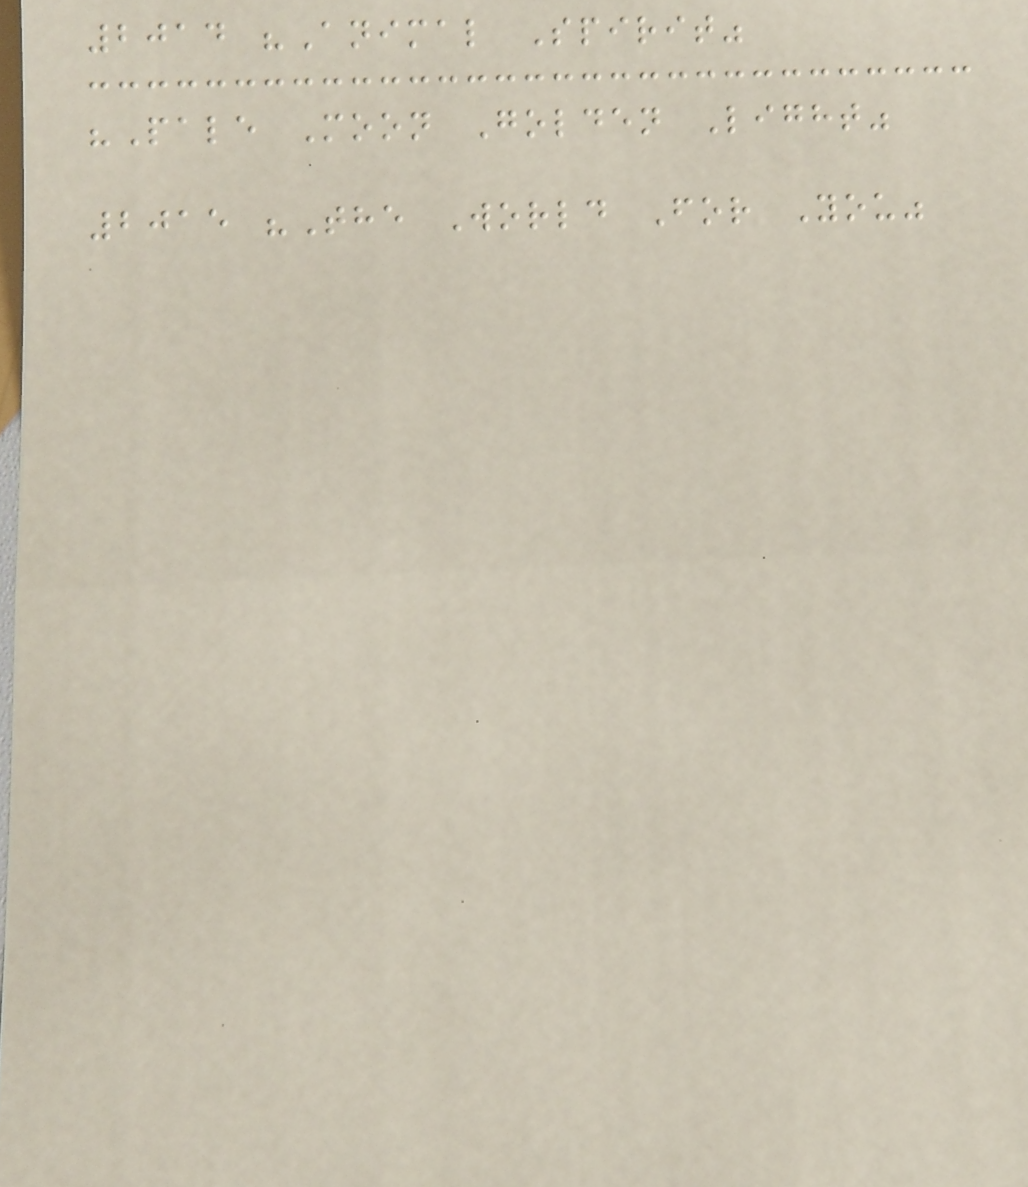2014 "Animal Spirit"
"Pale Moon Golden Light"
2015 "The World For You"
